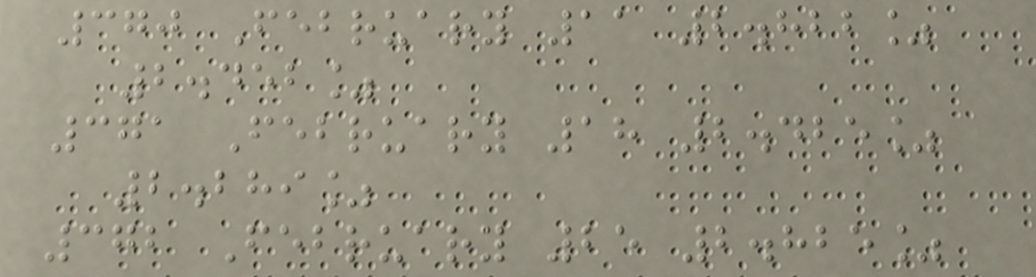370 February 11 2.822%
2.452%
371 February 18 2.425%
2.289%
372 February 25 2.825%
